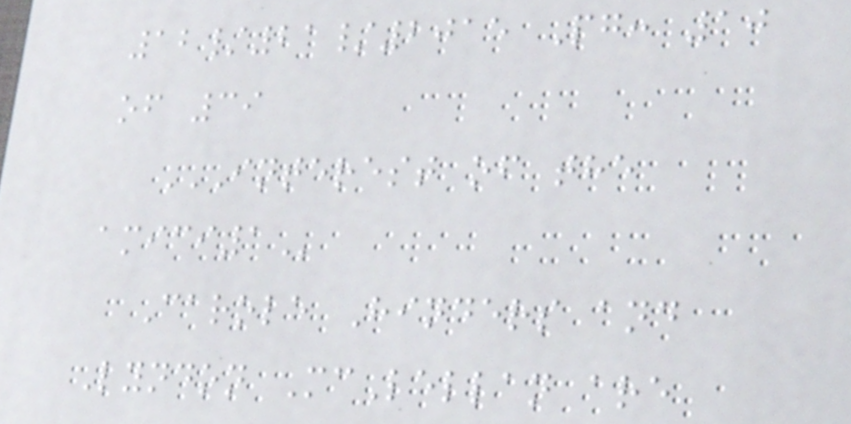12/21/2015 Pg: 10
of 39
INTEREST OF THE
AMICI1
Carole Hinders and
Lyndon McLellan are
